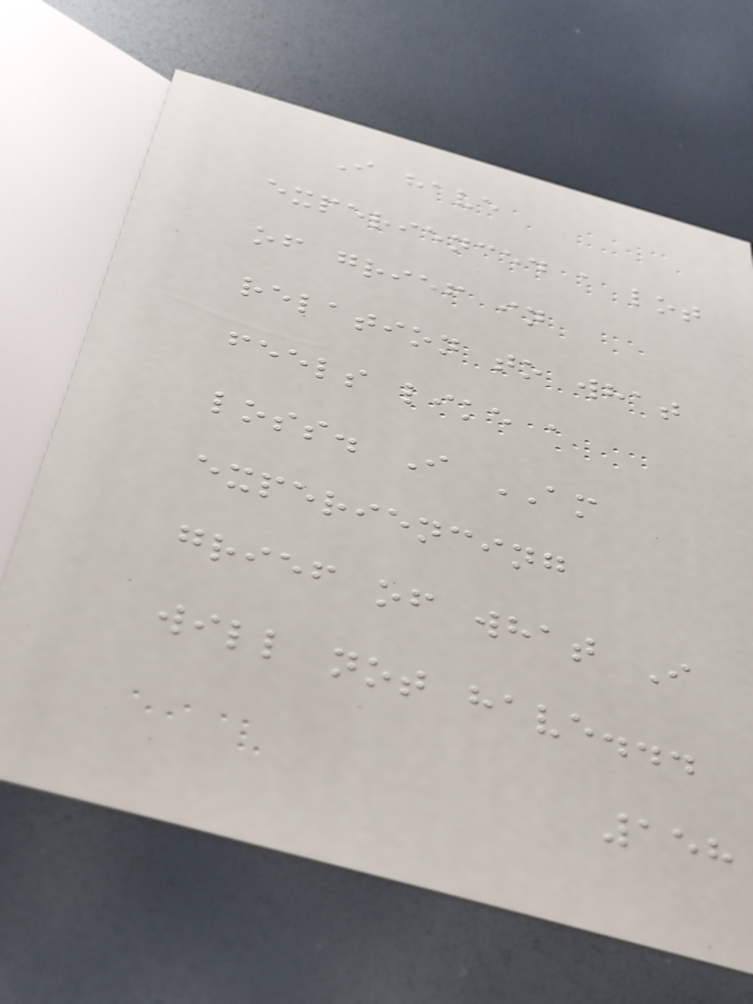I have
experienced a lot
of grief in
relation to what
feels like a
loss. I AM
experiencing
grief of what I
will not have...
158
